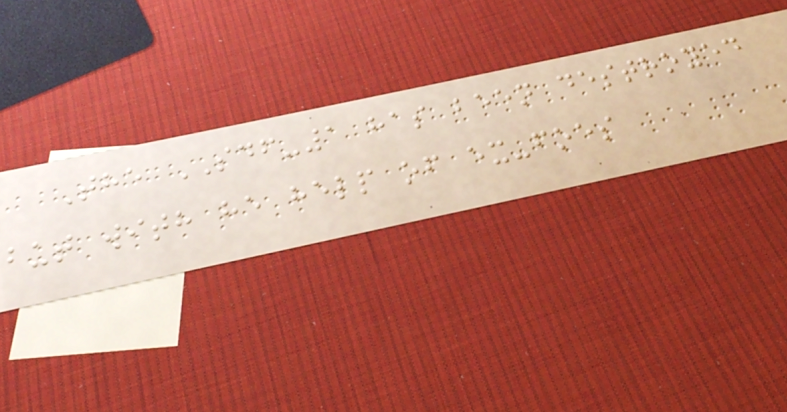The SDF-1 has been destroyed
but with he help of ex-foes
